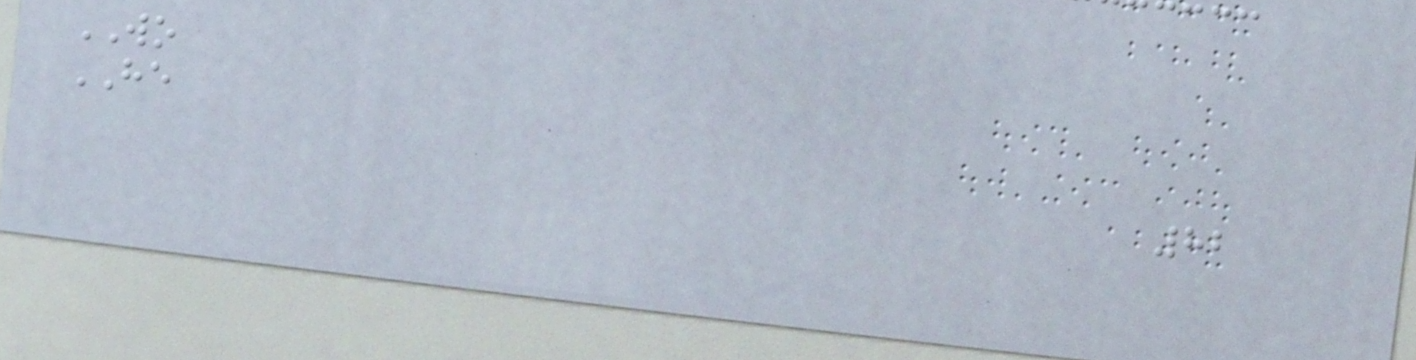WO
HE
82
